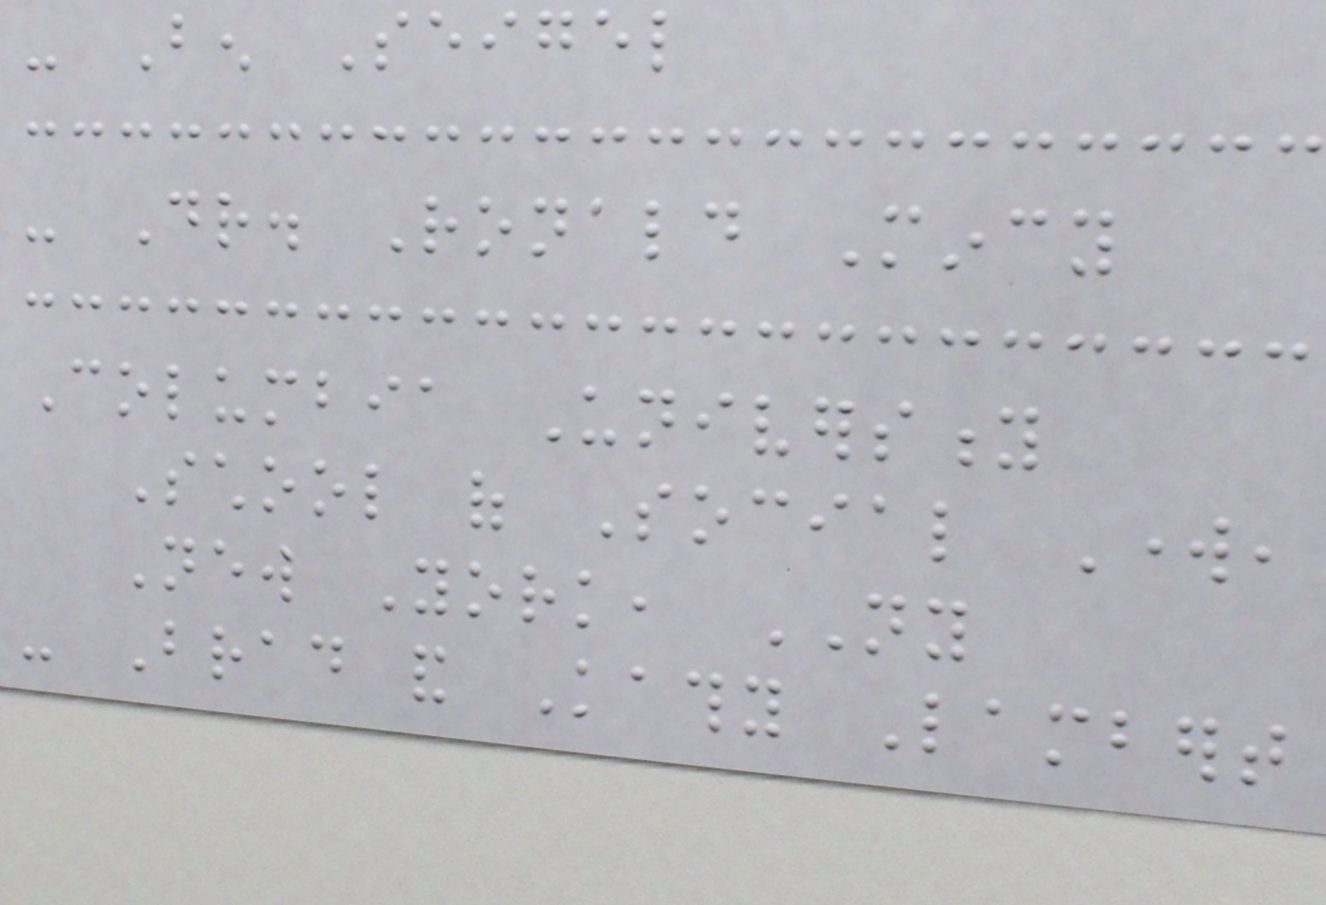- Ben Seigel
- Dr. Ronald Mincy
Columbia University
School of Social Work,
New York, NY
- Brad and Kathy Lambert
